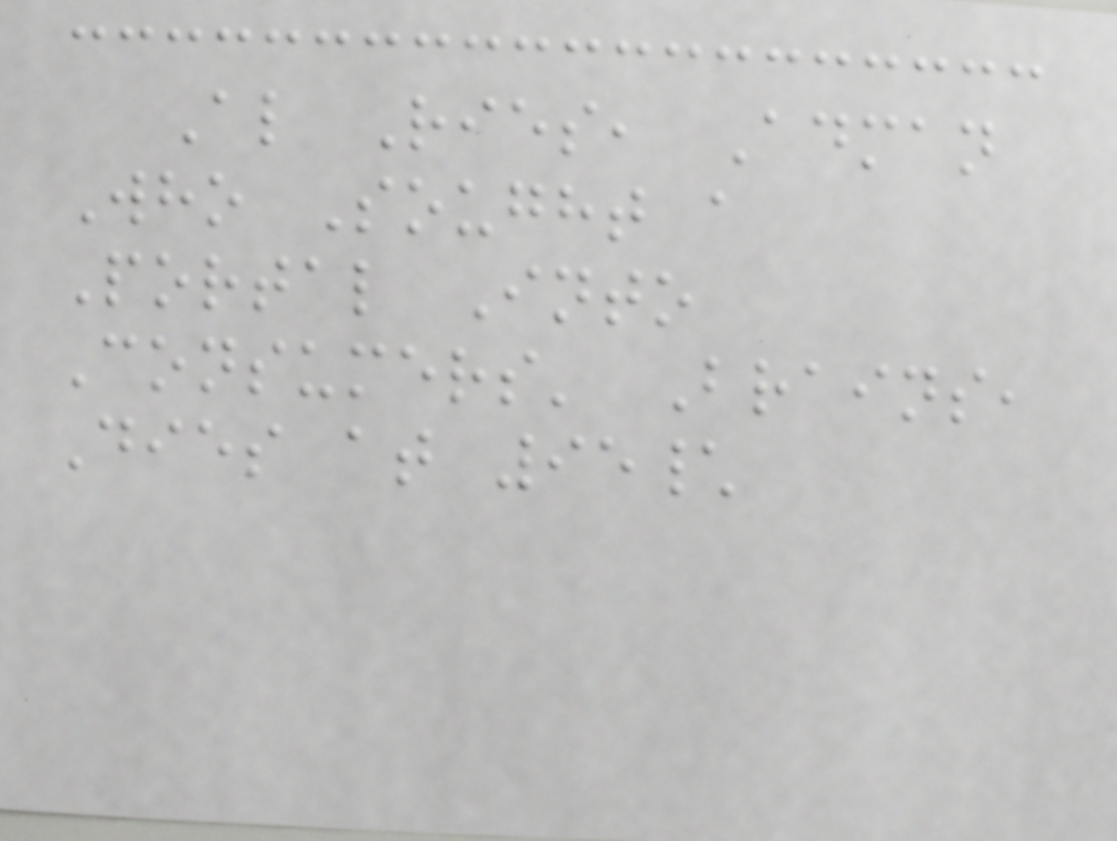Al Ries, Adman
Who Sought a
Portal Into
Consumers' Brains,
Dies at 95\
